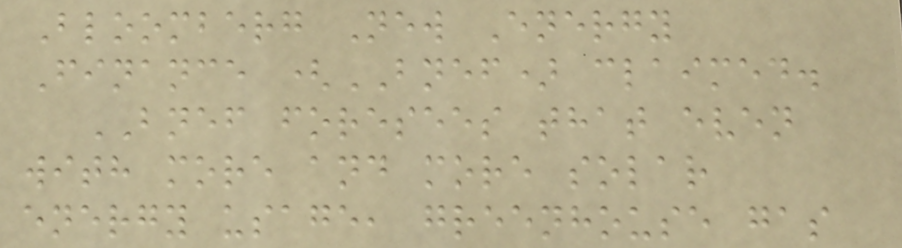Bloomberg New Energy
Finance (BNEF) claimed.
BNEF foresees that even
with more and more solar
energy usage, greenhouse gas
